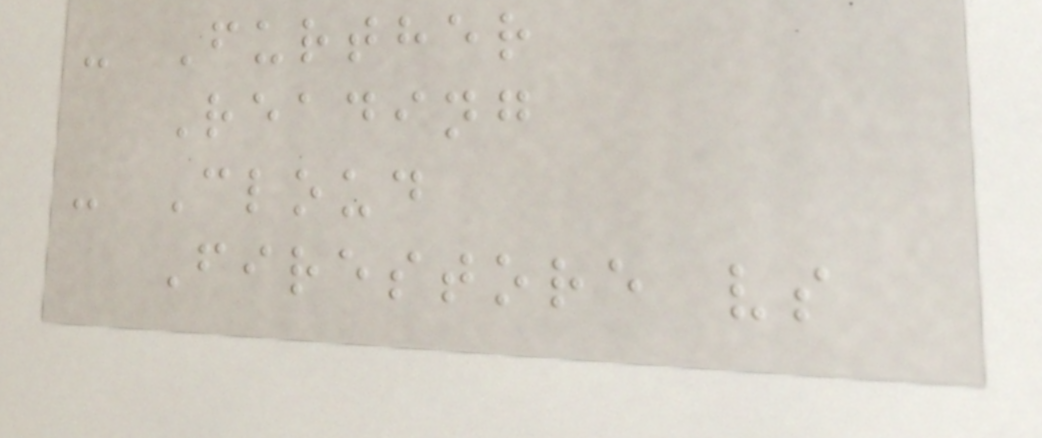- Further
Reading
- Cloud
Firestore vs
